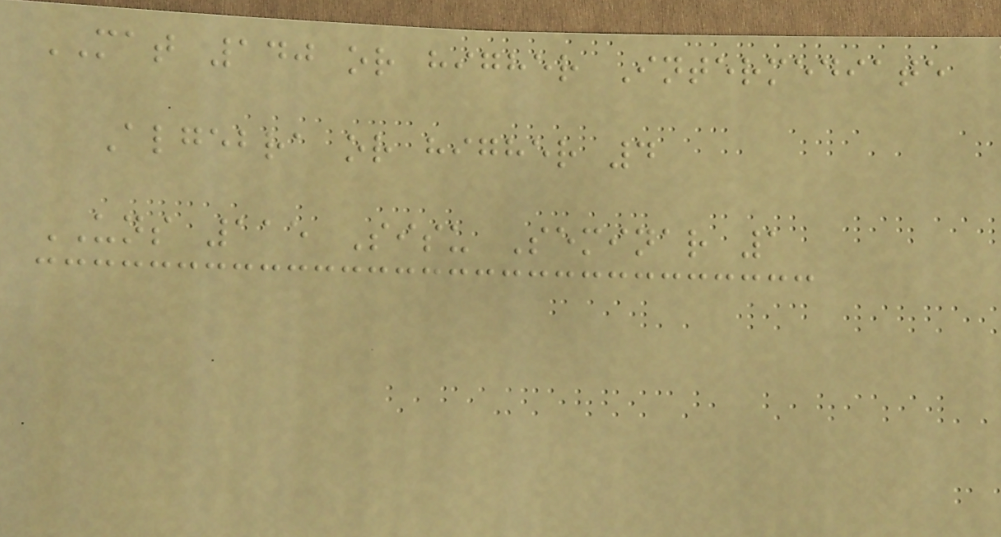MAT 140 or higher Intermediate
Algebra or higher 4
UNS 115 Sisu Seminar 1
